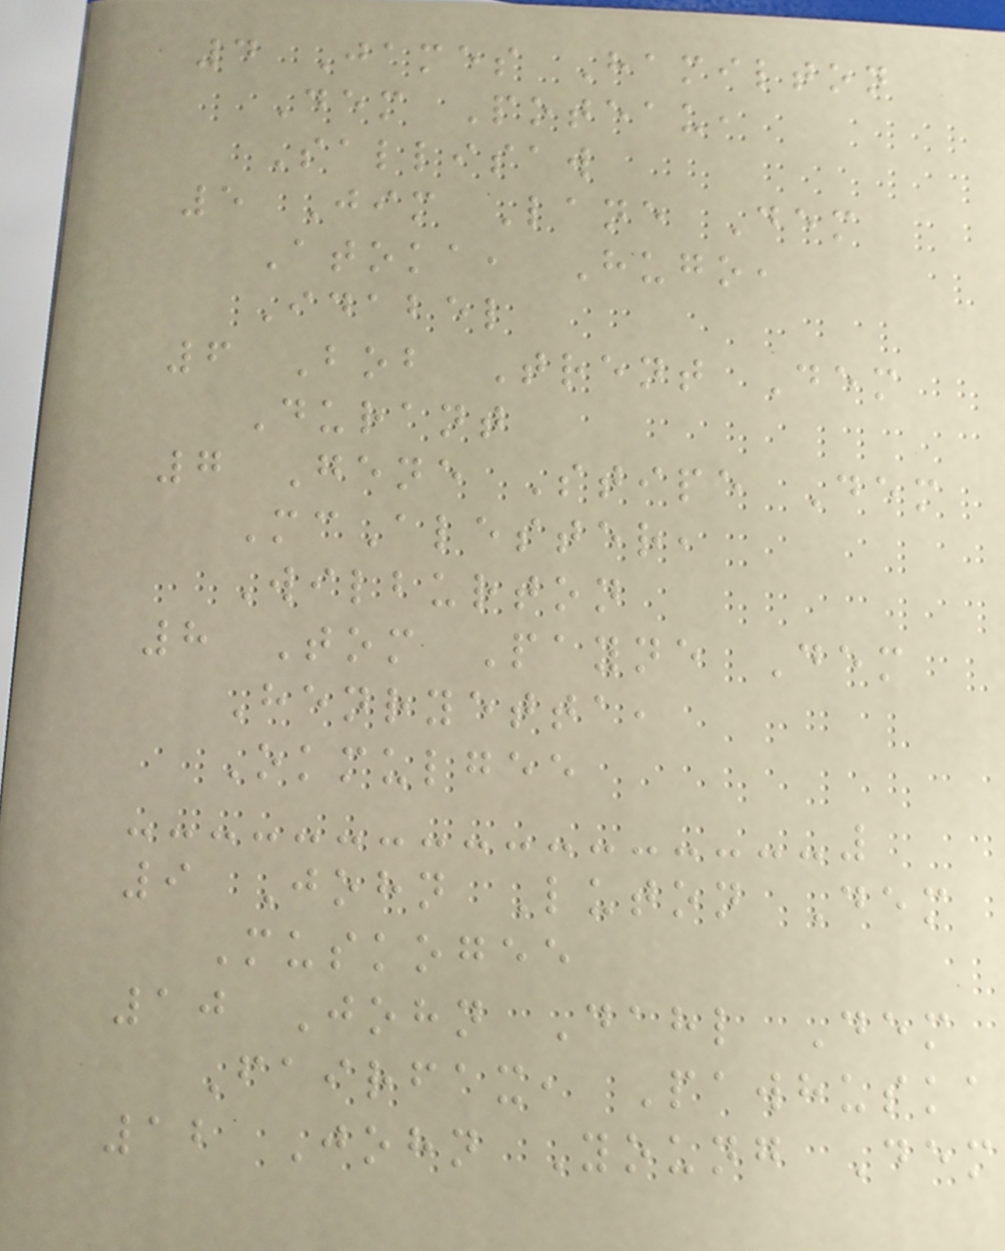4 James Hamilton
Dem Poteau,
Sallisaw
5 Jim Lane Dem
Atoka, Hugo,
Idabel
6 Bob Trent Dem
Durant
7 Gene Stipe Dem
McAlester,
Wilburton
8 Tom Payne Dem
Henryetta,
Okmulgee
9 John Luton Dem
Muskogee
10 John Dahl Dem
Fairfax, Pawhuska
12 John Young Dem
